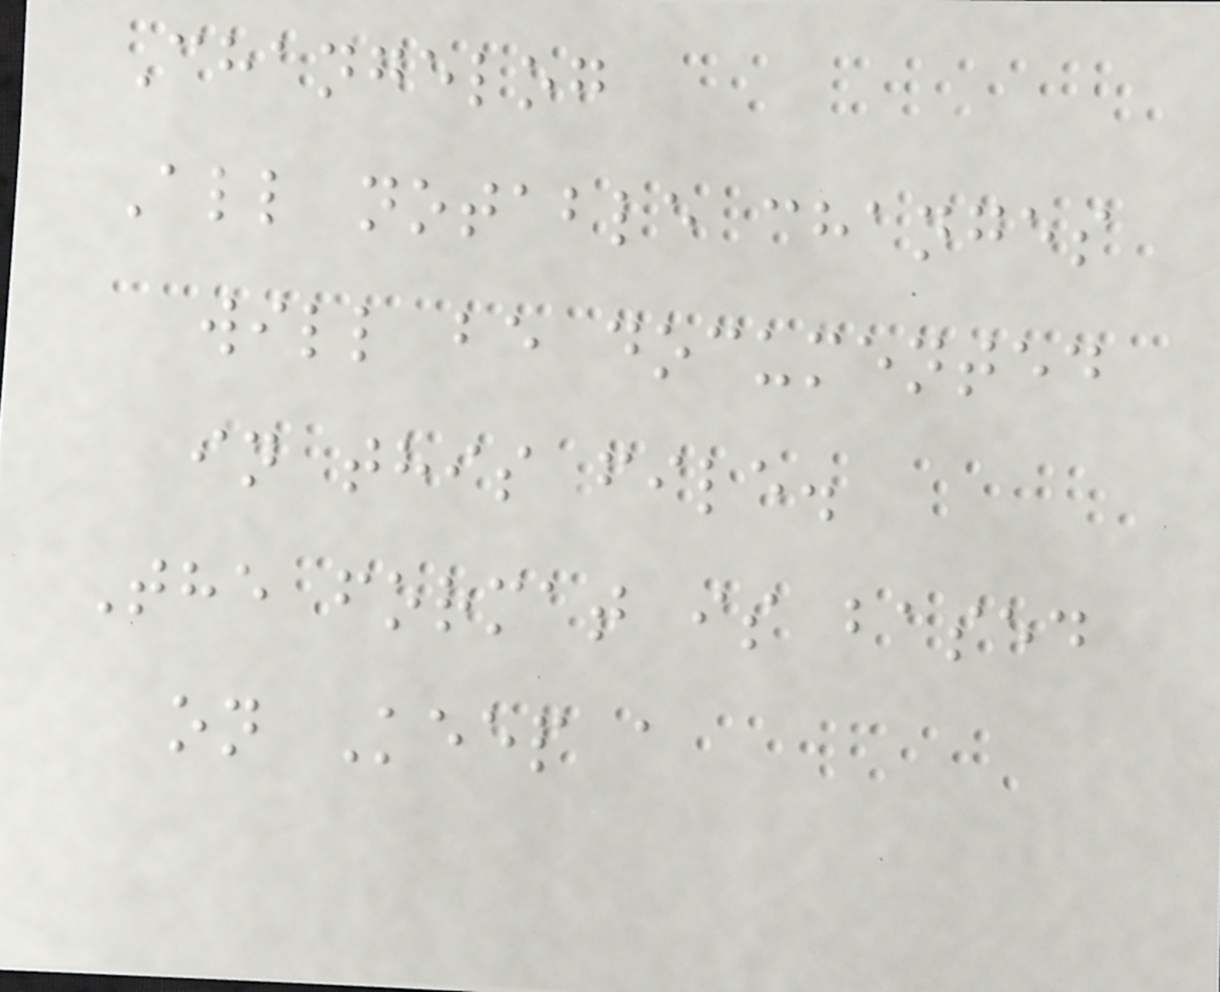Changelog
All notable changes
will be documented
in this file.
The format is based
on Keep a
